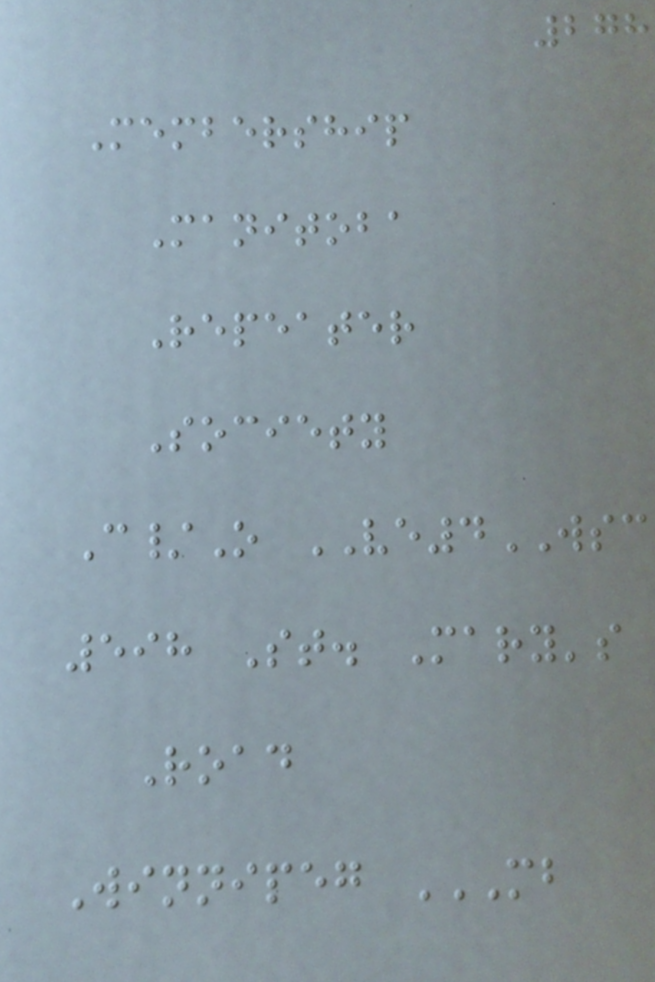278
Membership
Manitoba
Repeater
Society
C/O VE4WSC
598 St. Mary's
Road
Winnipeg MB
